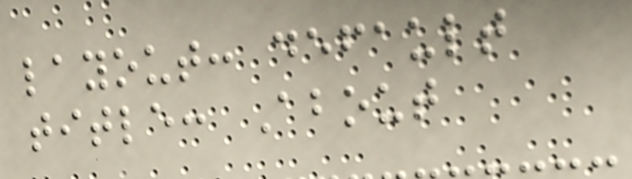layout: default
title: About
